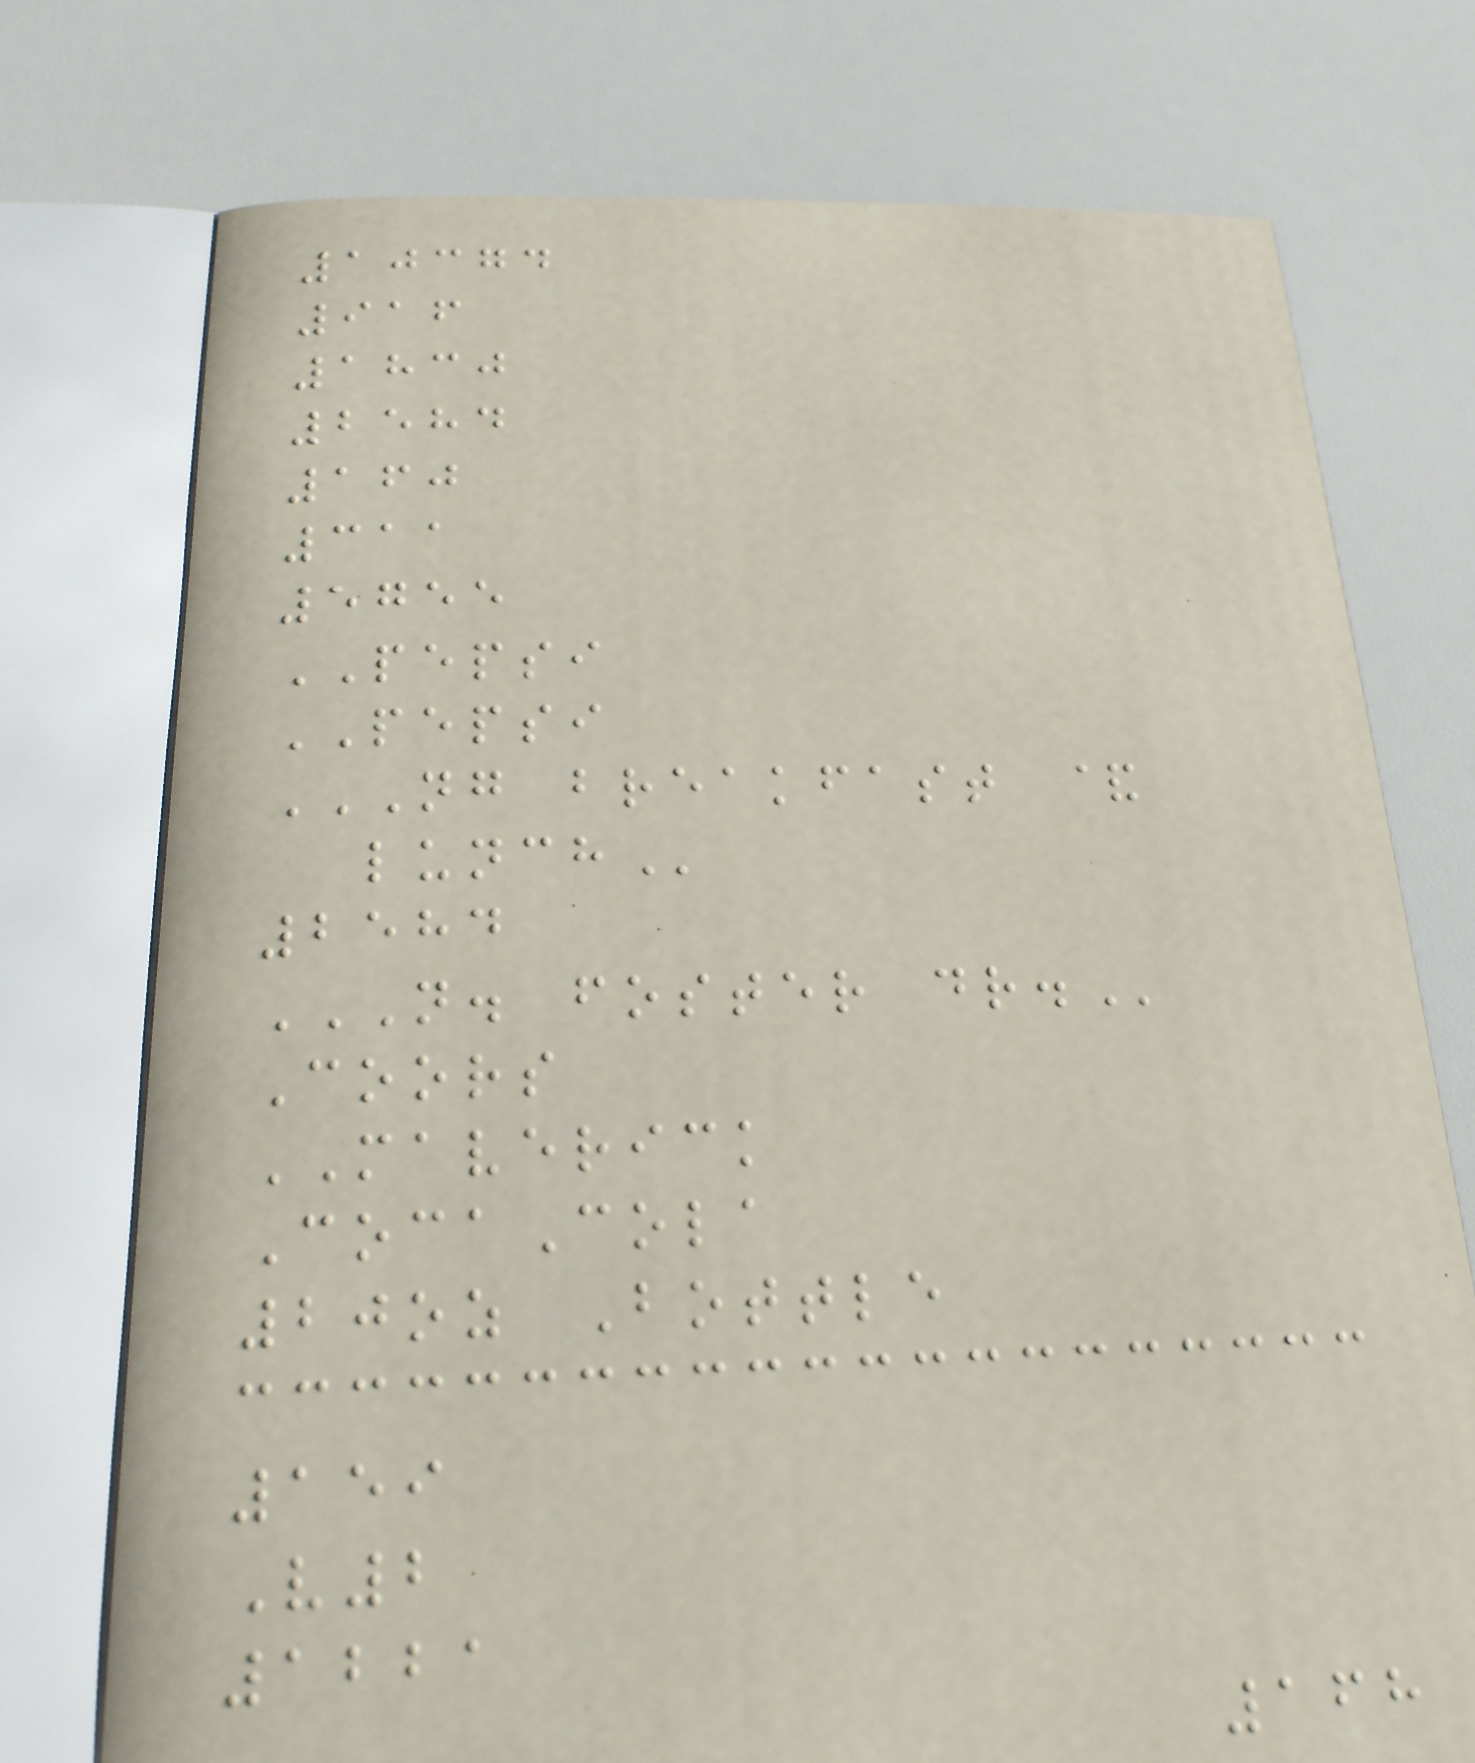10374
916
1830
2584
160
311
5755
PEPSI
PEPSI
NG BREAKFAST &
LUNCH
2584
N. FOSTER DR.
Coors
MAVERICK
CocaCola
20oz Bottle
159
V2
1221
168
